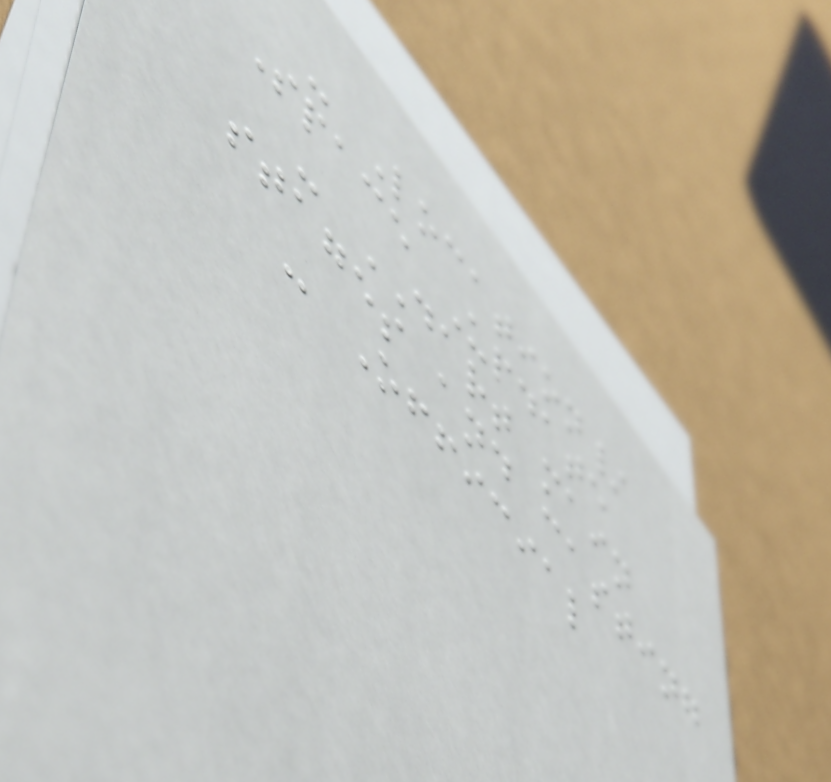- Location/
Space Update
- DART main
stages and casting
- Official
